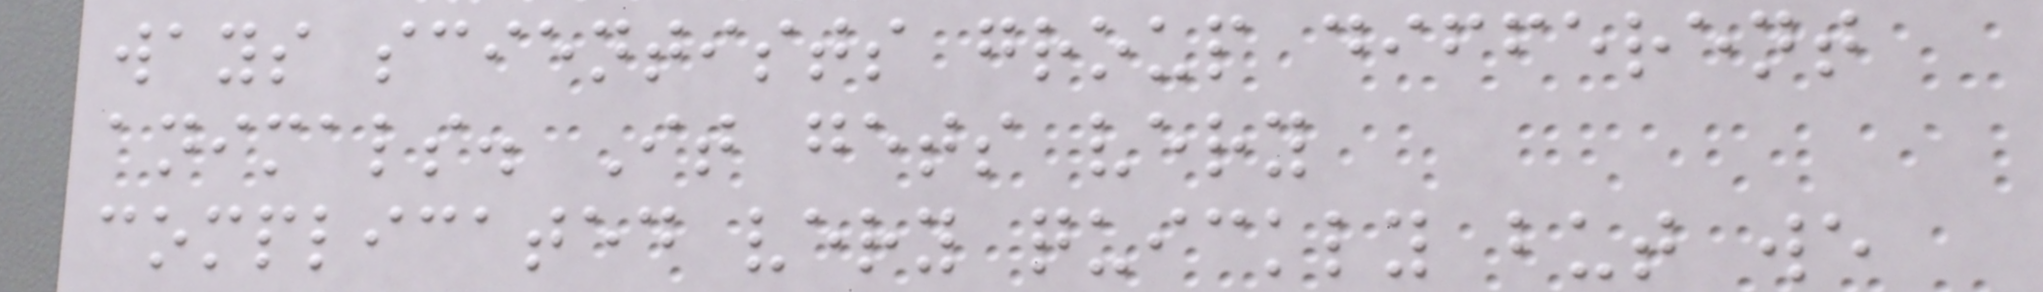ways scientists group different
animals. It gets very
complicated very quickly but we
